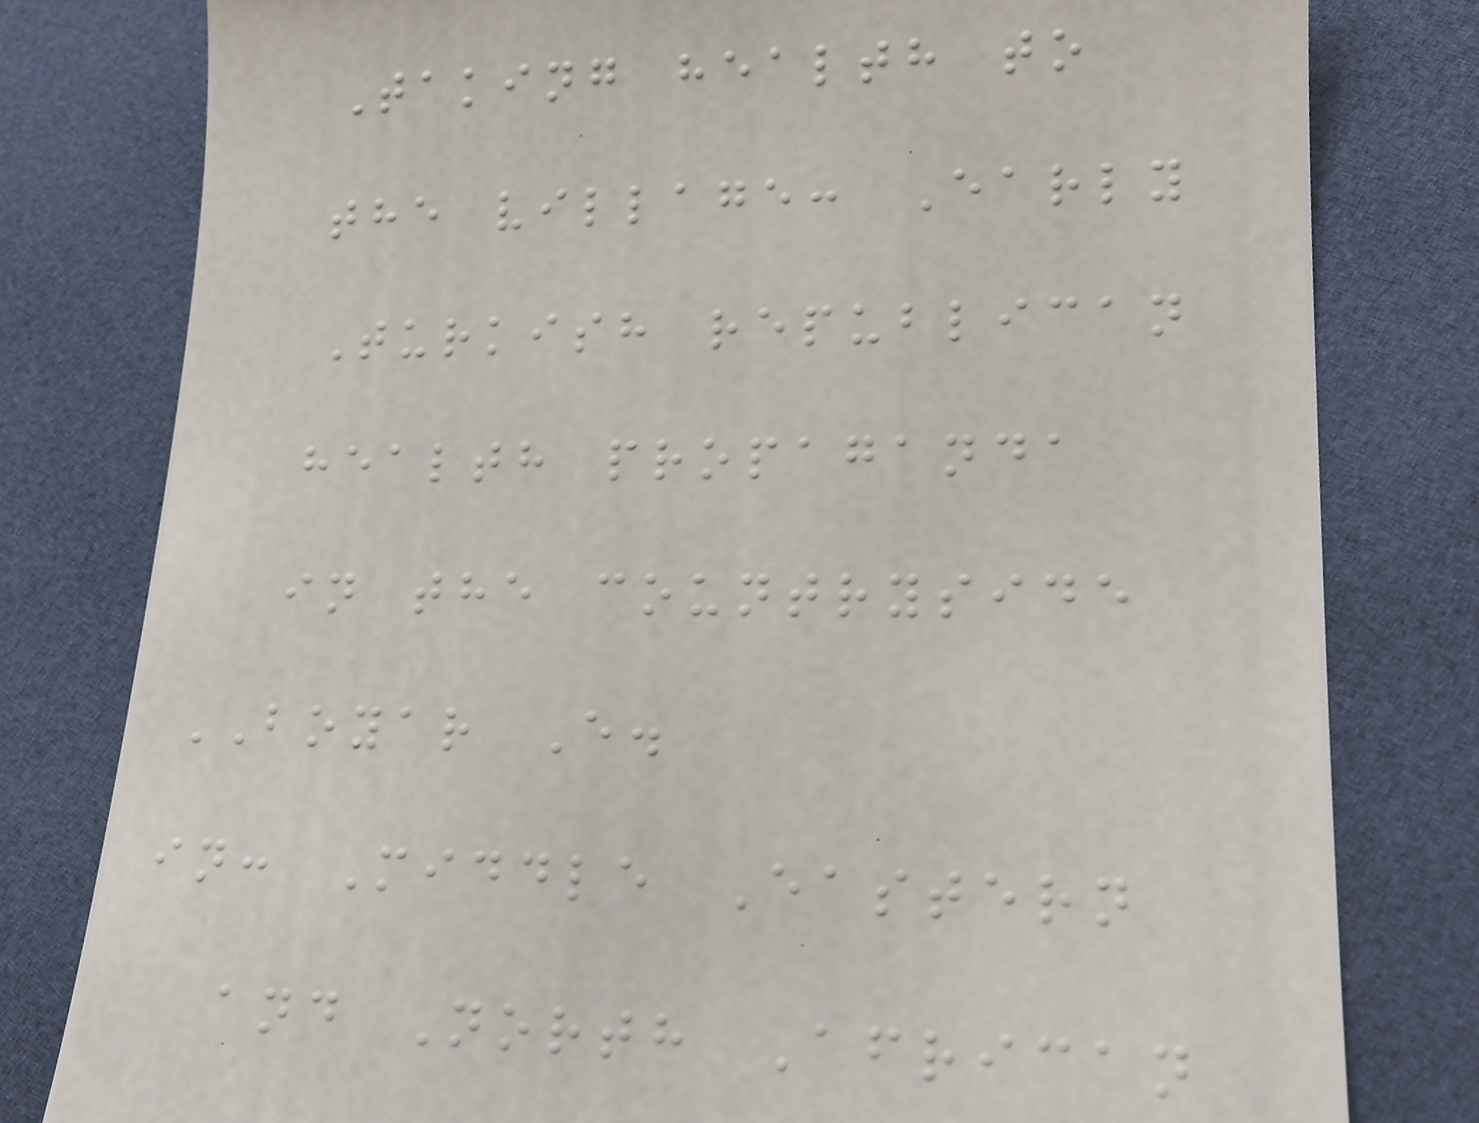Taking health to
the village: Early
Turkish republican
health propaganda
in the countryside
BOYAR E.
in: Middle Eastern
and North African
